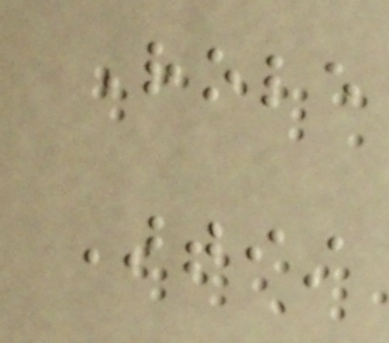Role
Artist
